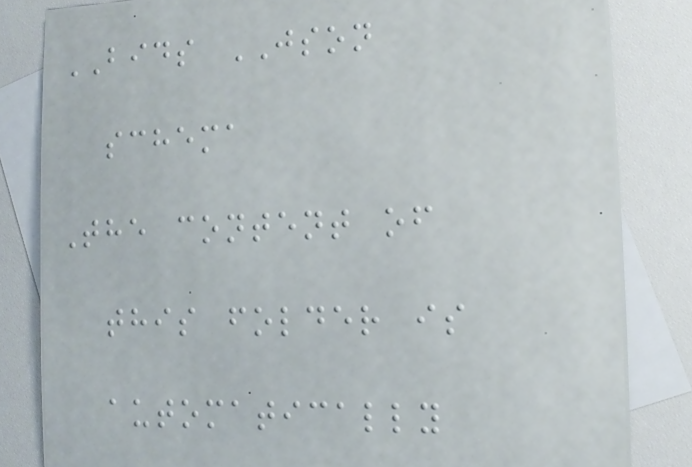BIDS JSON
schema
The content of
this folder is
automatically
